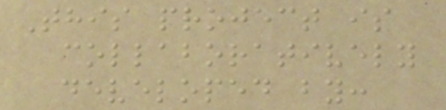This project is
collaboratively
developed by:
